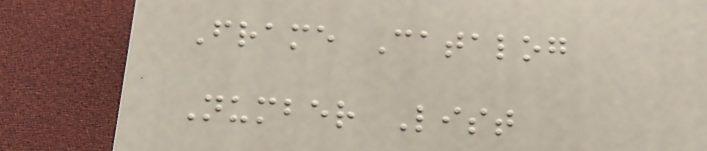Frame Catalog
Number List
